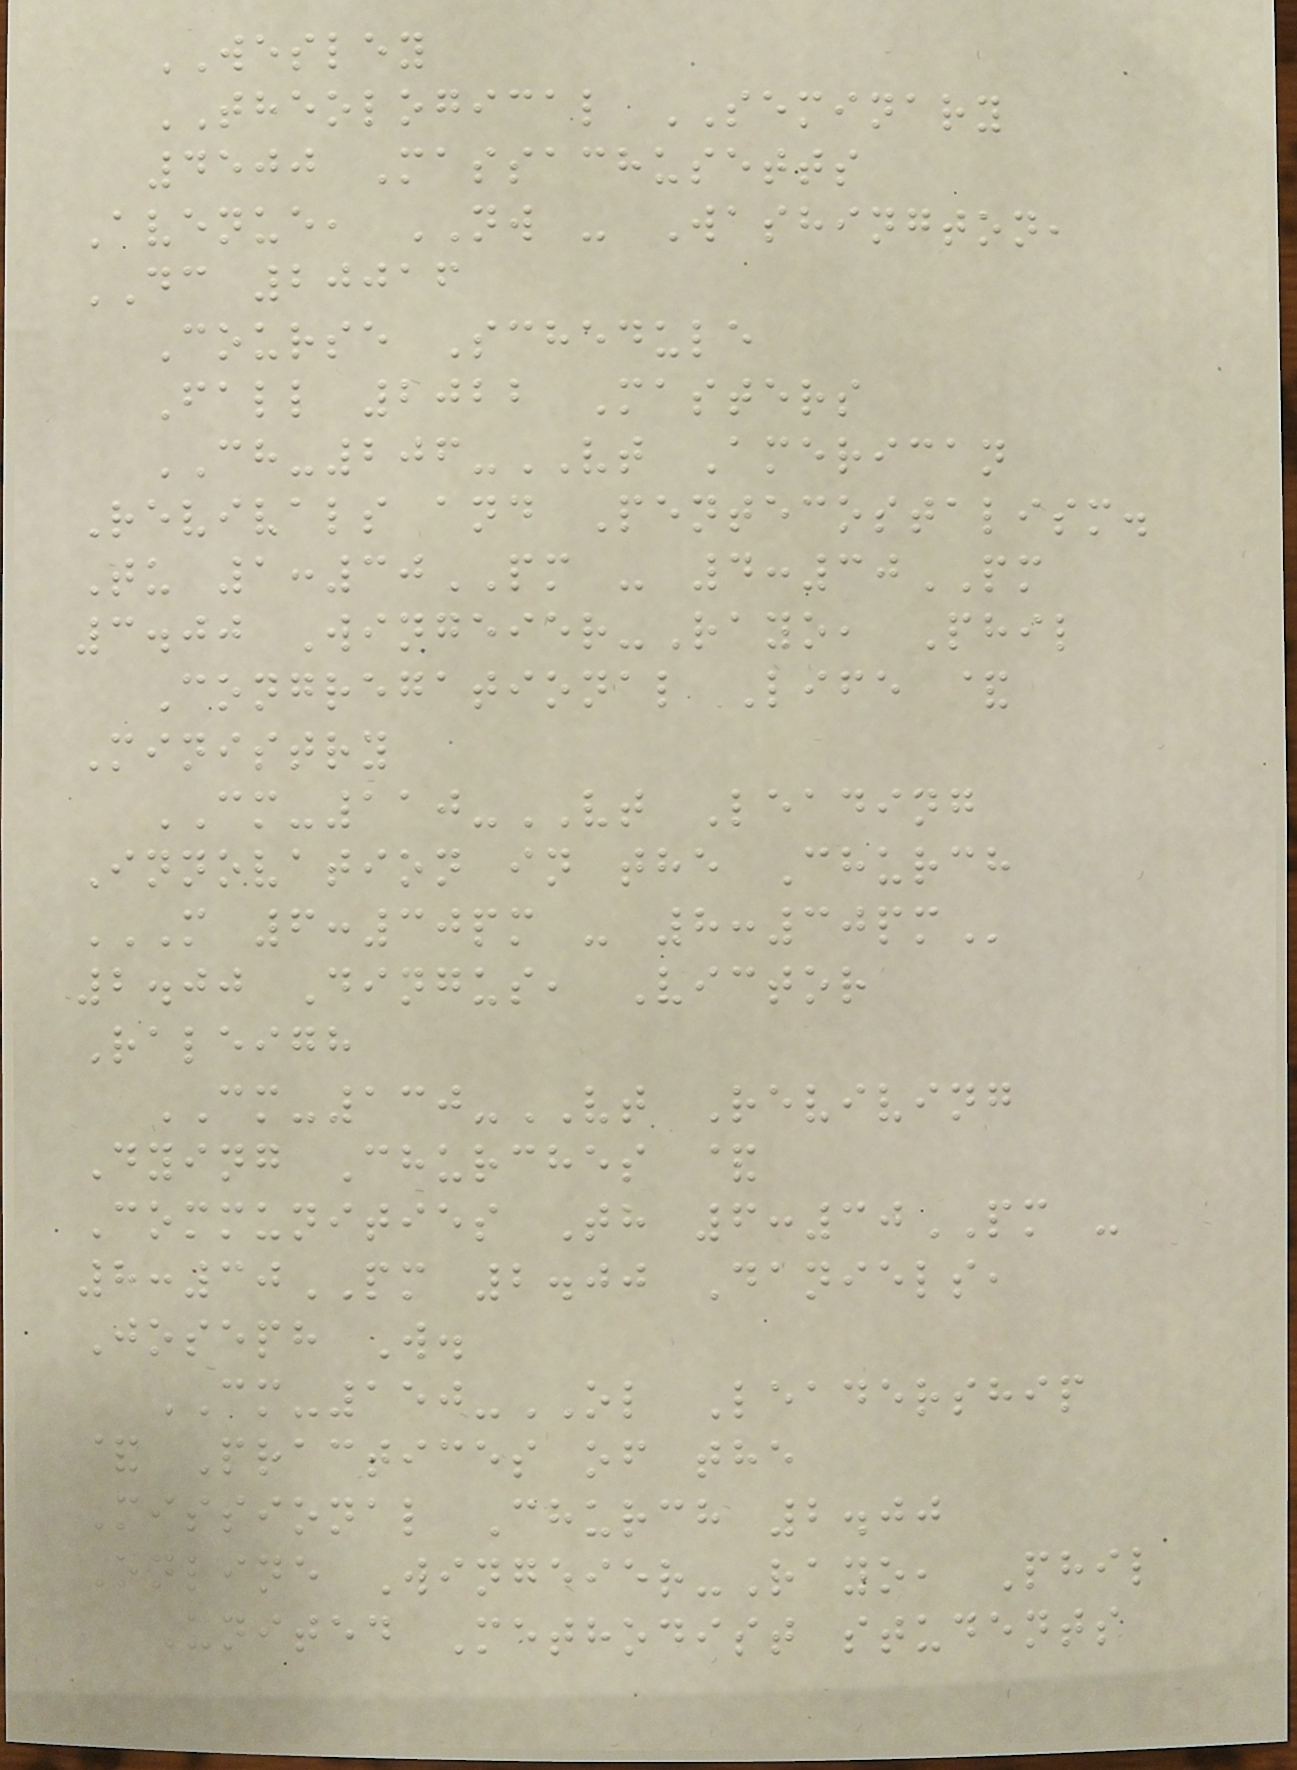WESLEY
THEOLOGICAL SEMINARY
4500 Massachusetts
Avenue, NW - Washington,
DC 20016
Course Schedule
Fall 2022 Masters
CH-206-VT American
Revivals and Pentecostalism.
Tu 1:30PM - 4:30PM
3.00 Wingeier-Rayo, Phil
Congregational Life &
Ministry
CM-110-VT Leading
Innovation in the Church
M 6:30PM - 8:30PM
2.00 Dingus, Victor
Raleigh
CM-130-VT Reviving
Dying Churches &
Communities Th 6:30PM -
8:30PM 2.00 Daniels,
Joseph W.
CM-150-OL Leadership
& Practices of the
Missional Church 2.00
Online Wingeier-Rayo, Phil
United Methodist students
